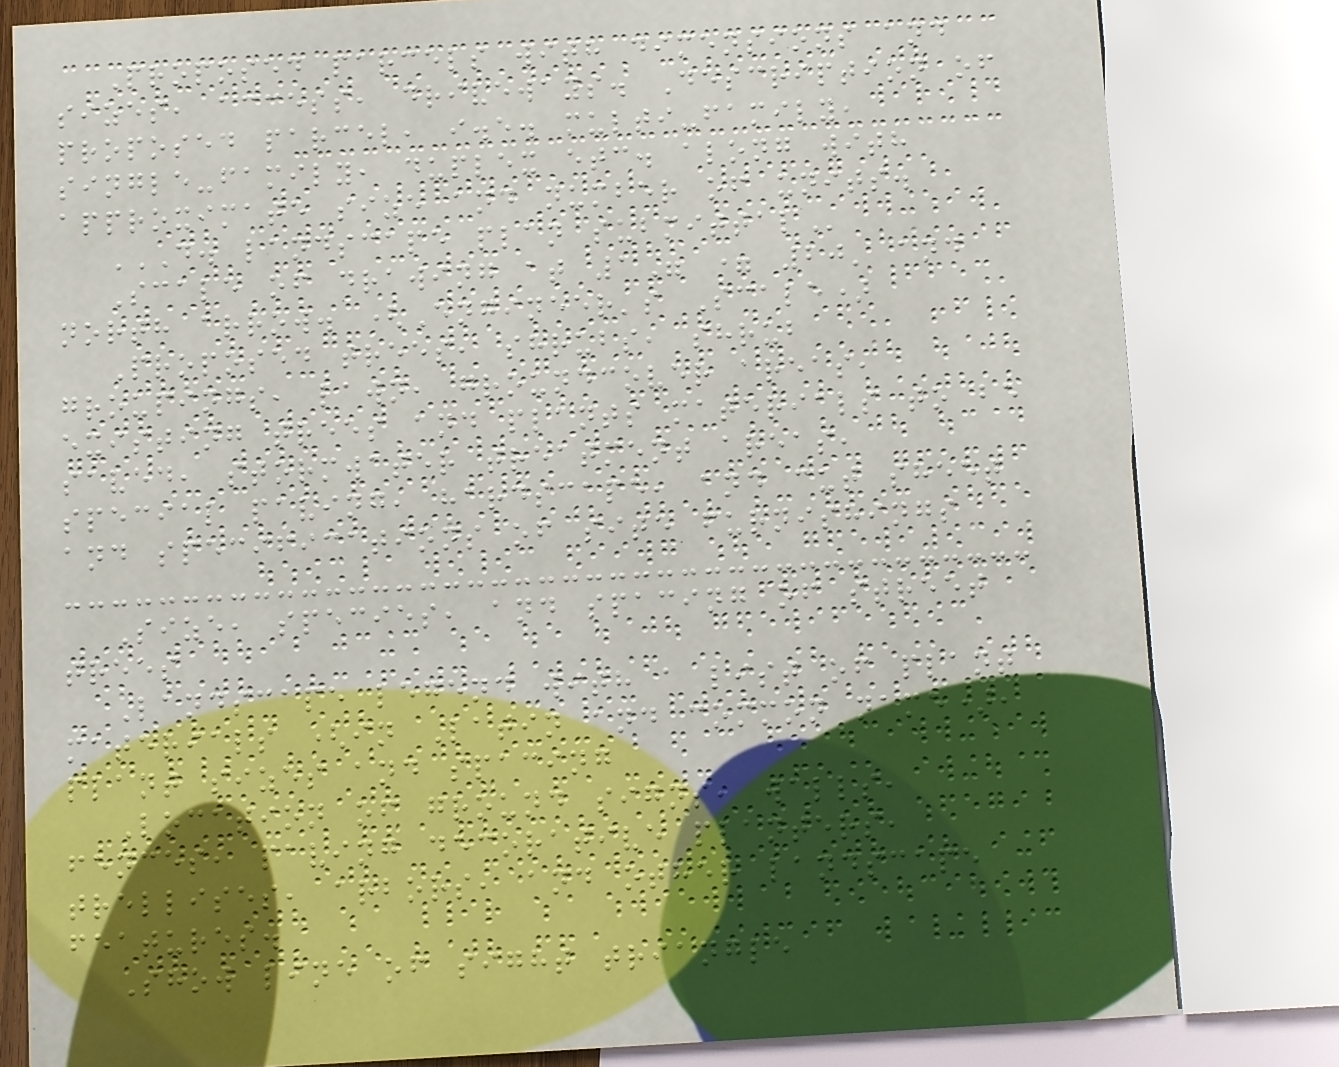Proposed parcels with dimensions and
sizes, access, driveways. Description of
proposed parcel, i.e. multi-family,
single-family, duplex etc. along with
approximate size and number of units.
D. LANDSCAPE PLAN SUBMITTAL
Scale of drawing at 1" = 20' and
north arrow. (Engineer's Scale)
Proposed trees, shrubs, shrub
groupings, lawn, groundcover areas,
existing trees and plants materials to be
saved, stormwater treatment areas,
special paving, hardscape, and cut sheet
and specifications of site furnishings
Size, species, and spacing of street
trees
Landscape legend with a list of plant
materials (in Latin and common name),
plant sizes and spacing
Location of ground signs, walls,
fences, paving decorative planters,
trellises, arbors, and other landscape
features.
Show line of sight triangle
